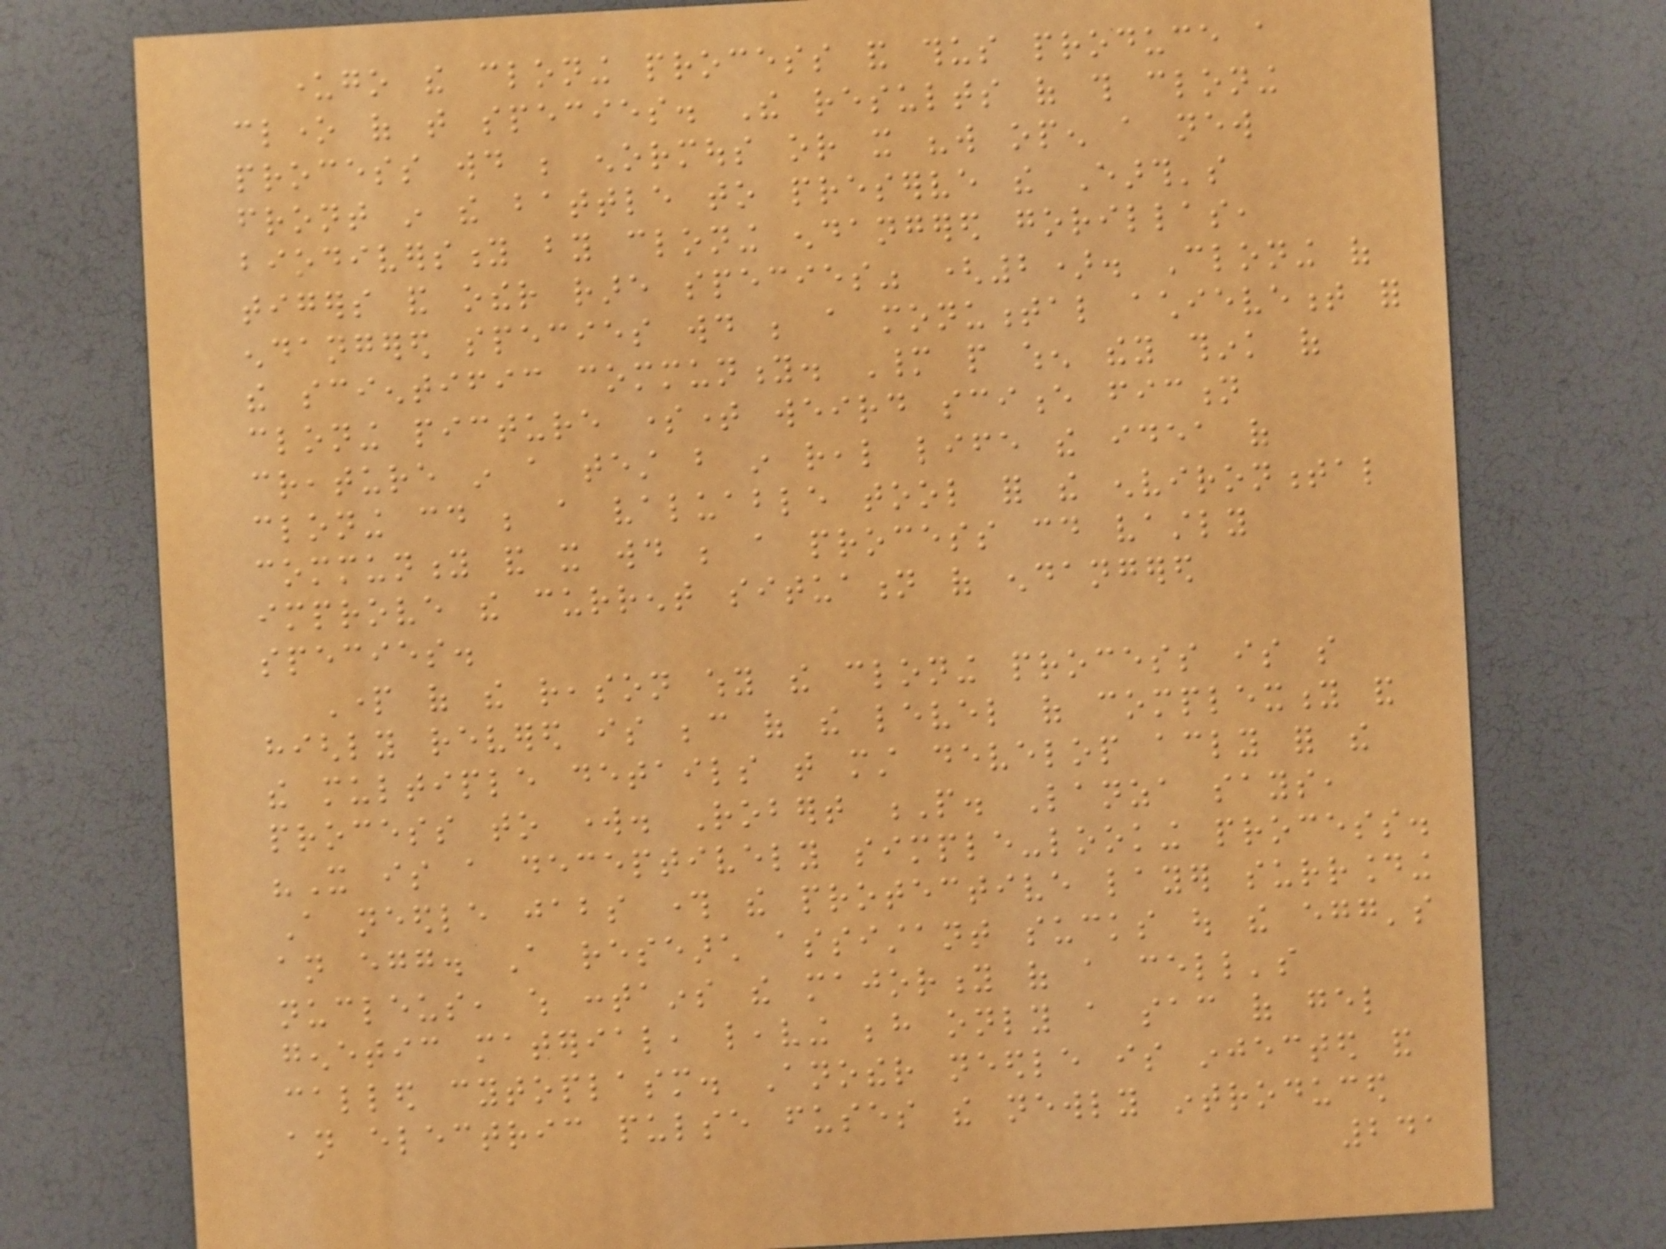undergo the cloning process and thus produce a
clone of that species. The results of this cloning
process would be enormous or it "will open a new
front in the battle to preserve the Earth's
biodiversity by cloning endangered gorillas,
tigers and other rare species" (2). Cloning of
endangered species would be a monumental achievement for
the scientific community. Many people when they think of
cloning picture sometime weird science fiction
creature in a test but in real life the idea of
cloning could be a valuable tool for the environmental
community and it would be a process could vastly
improve the current situation of endangered
species.
Part of the reason why the cloning process is so
highly revered is because of the level of complexity and
the multiple details that must develop accordingly for the
process to work. Robert P. Lanza says,
"It is a deceptively simple-looking process.
A needle jabs through the protective layer surrounding
an egg. A research assistant sucks out the egg's
nucleus, which contains the majority of a cell's
genetic material, leaving behind only a sac of gel
called cytoplasm. Another needle is injected and
an electric pulse fuses the newly introduced
241
